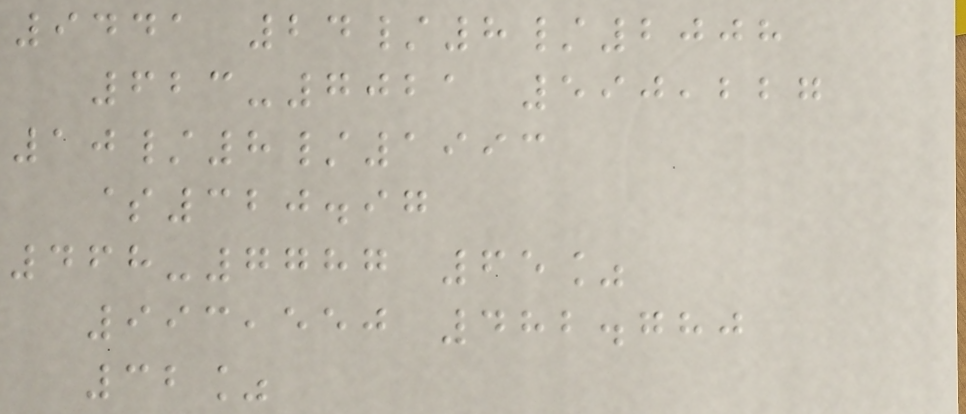9441 24/8/2008
623-7021 590,227
10/8/1993
$320.97
468-7787 65%
993,550 482.780
32%
